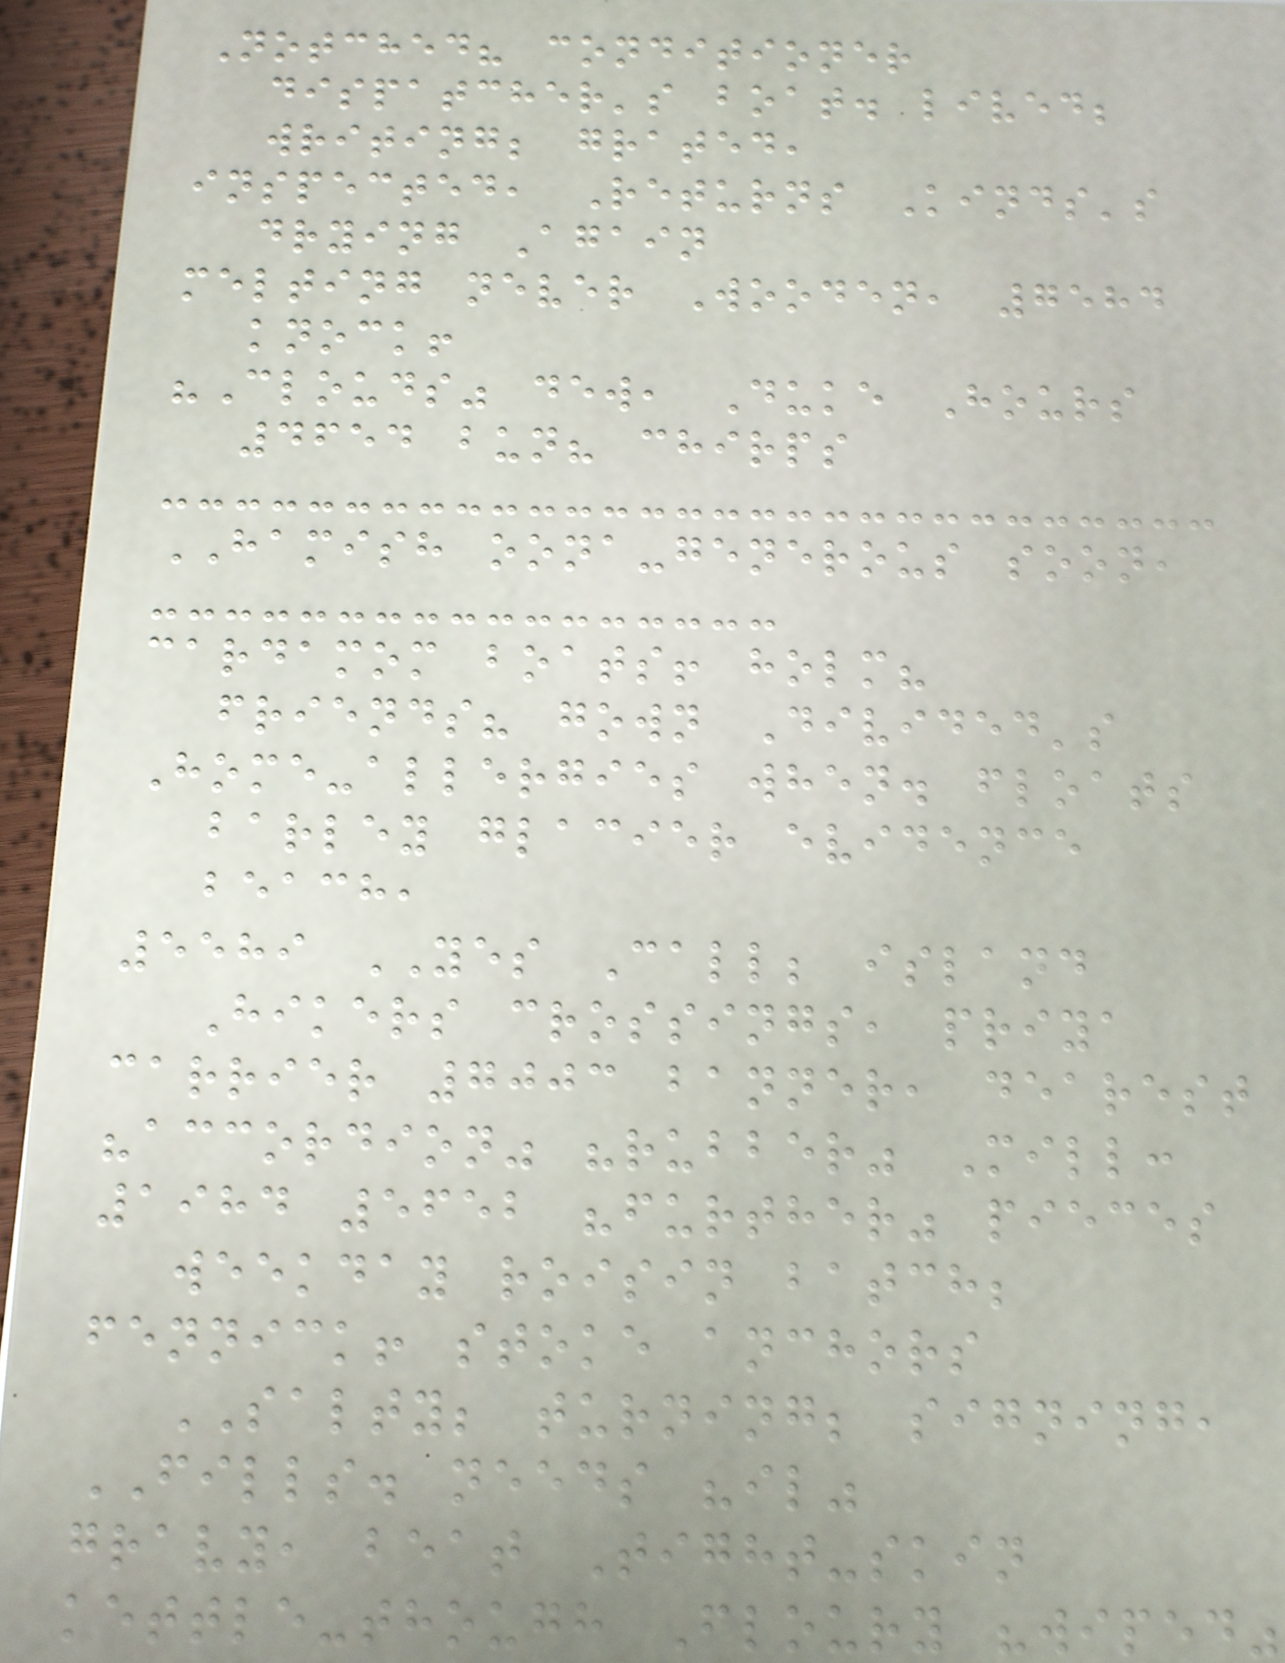Notched? conditioner
dispatcher's boat. lived;
writing; grated,
inspected, Returns Kinds's
drying Again
melting never Wooden, 7584
knock!
"Clouds" dew, Duke Hours
4654 bun? chirps
HAMISH oona-generous soon,
cardamom boats! holm?
friends? gown Divided's
Home-allergies when. floats
barley glacier evidence
beach,
5589 YES Call; island
Hikers crossings, priya
carrier 7003 banner, dearest
"accordion" "rubber" Mill:
1984 5652 "further" pieces
weekday roisin batch;
fennick! stoke anchors
SALTY; turning; signing,
FILLS. needs "il"
gravy, beat Tight-skin
kettle-though Floury "wiped"
